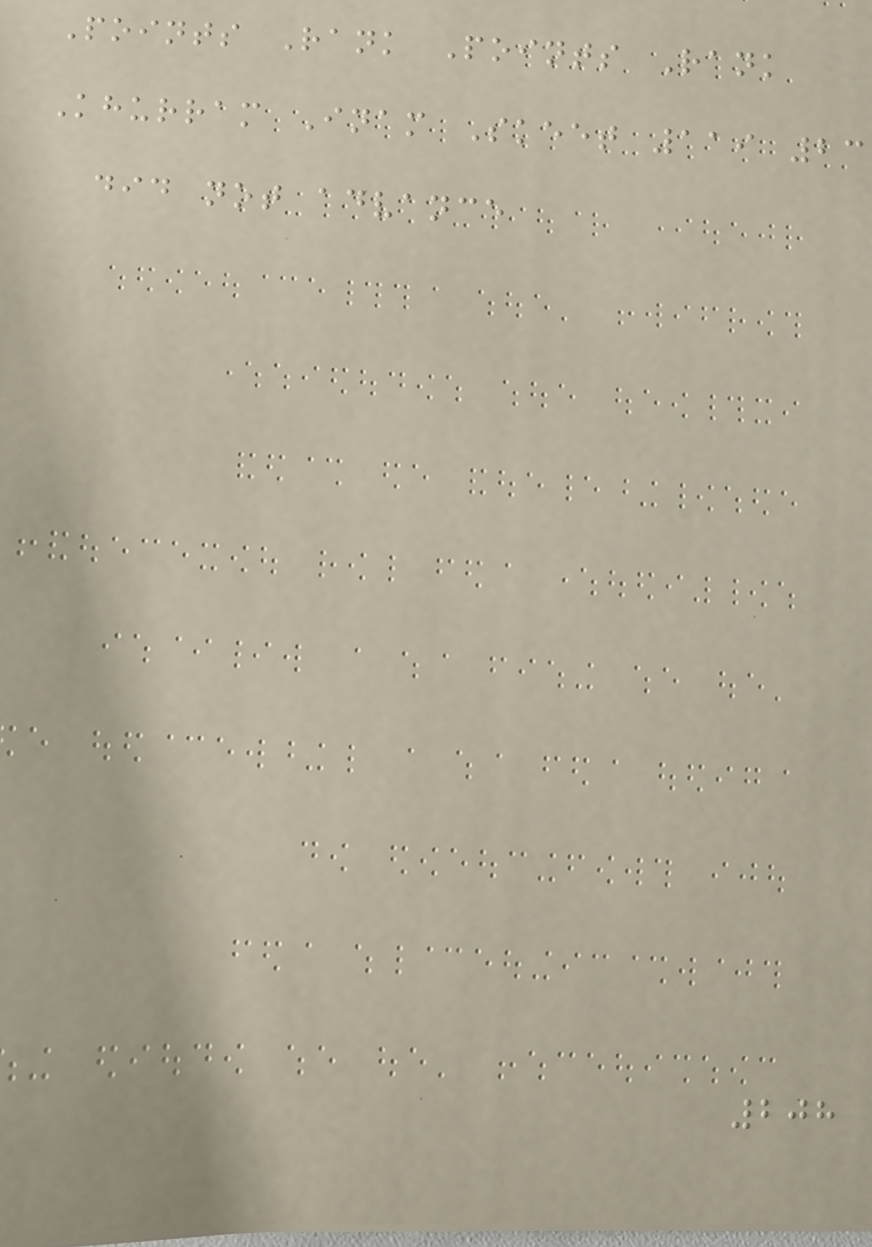Points Rank Points Rank
Khurram Inam Skeet 119 23
did not advance
208
